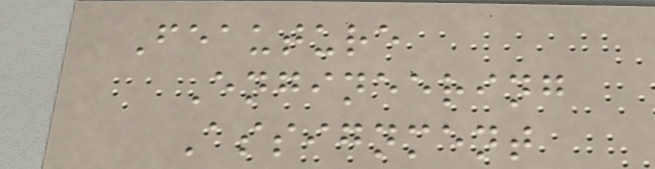Feauture
Engineering
Assignment
